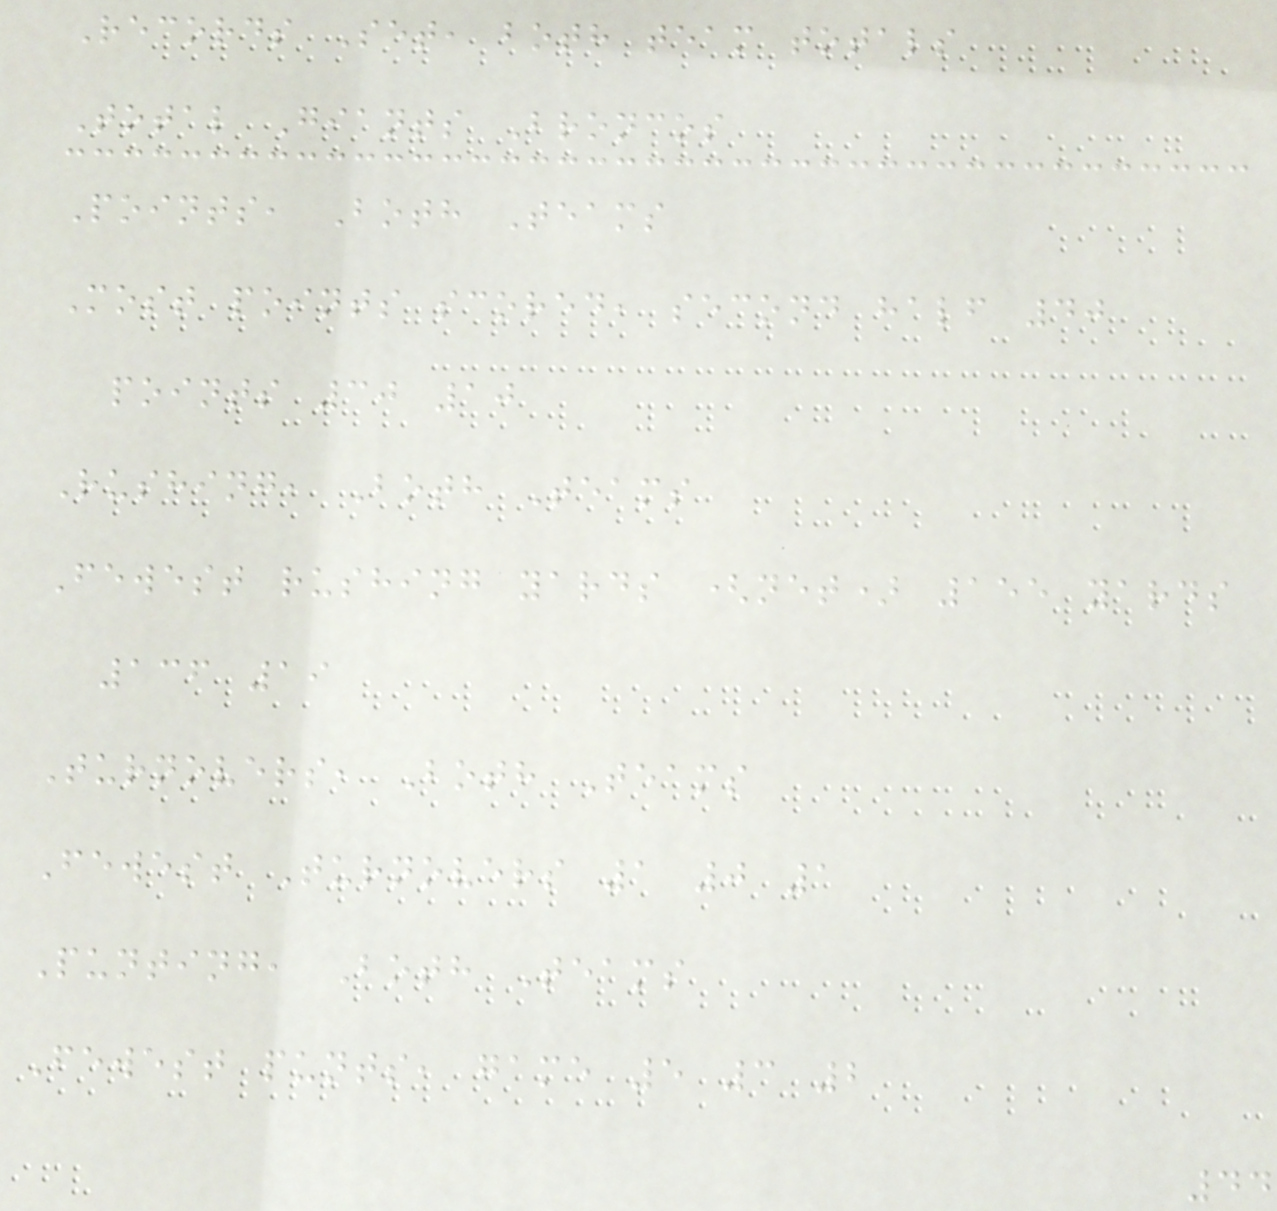Records Set, both team totals
Total Giants Broncos
Points, Both Teams
Most points scored, second half 40
points 30 10
Rushing, Both Teams
Fewest rushing yards (net) 155 yards
136 19
Turnovers, Both Teams
Fewest Turnovers 1 0 1
Punting, Both Teams
Fewest punts, game 5 3 2
44
